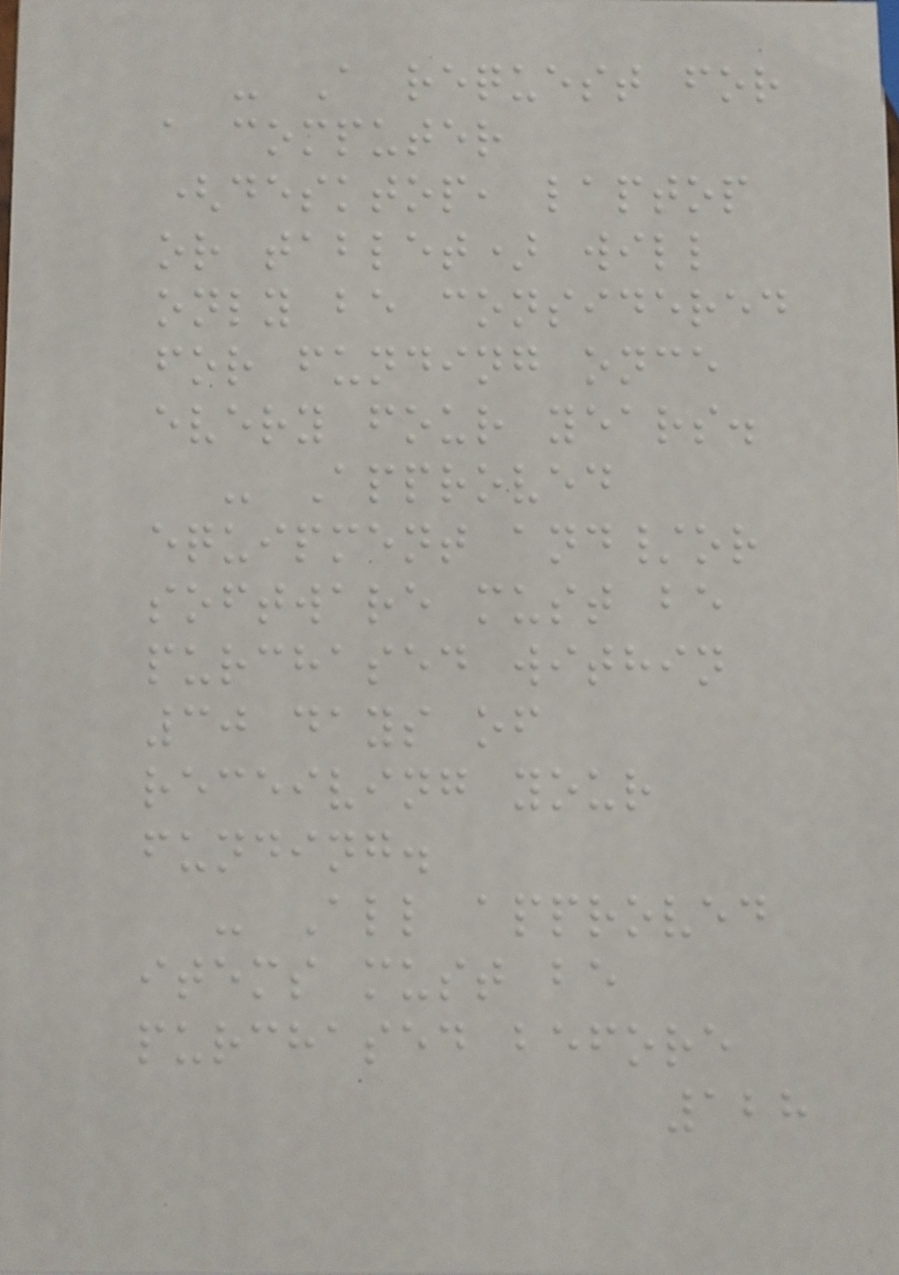- A request for
a computer
(desktop, laptop
or tablet) will
only be considered
for funding once
every four years.
- Approved
equipment and/or
software must be
purchased within
30 days of
receiving your
funding.
- All approved
items must be
purchased before
128
